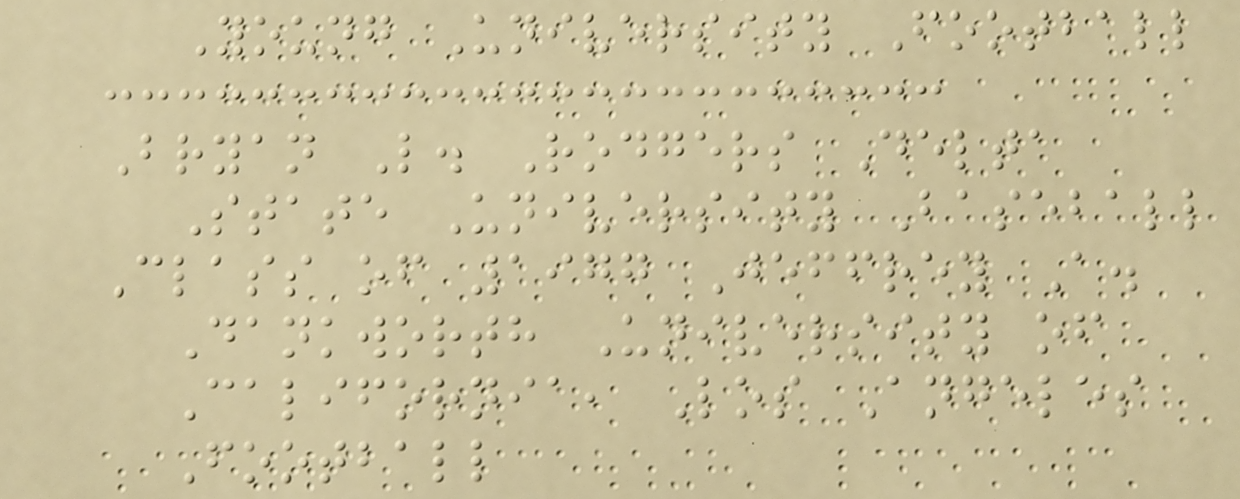Young University Football
Bryan L. Rodgers Delta
State University Baseball
Class of 1977 Jeffrey A.
Dankworth University of
California, Los Angeles
Football
